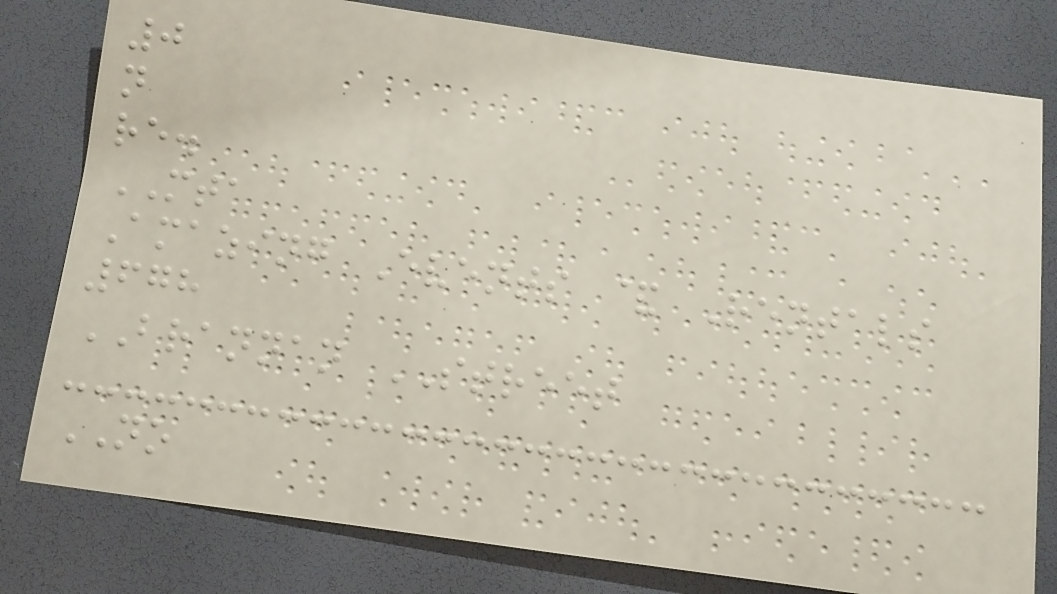0
n
re.
MTA
Amazing Events & Rentals
678
BRANNAN STREET
NO
